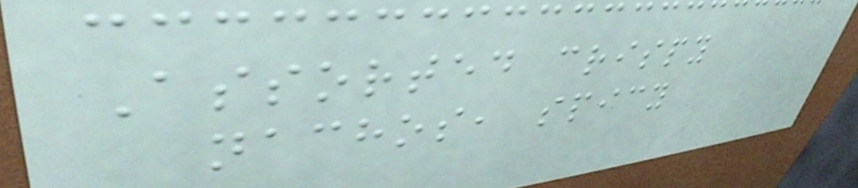Assorted crispy
nachos, spicy
